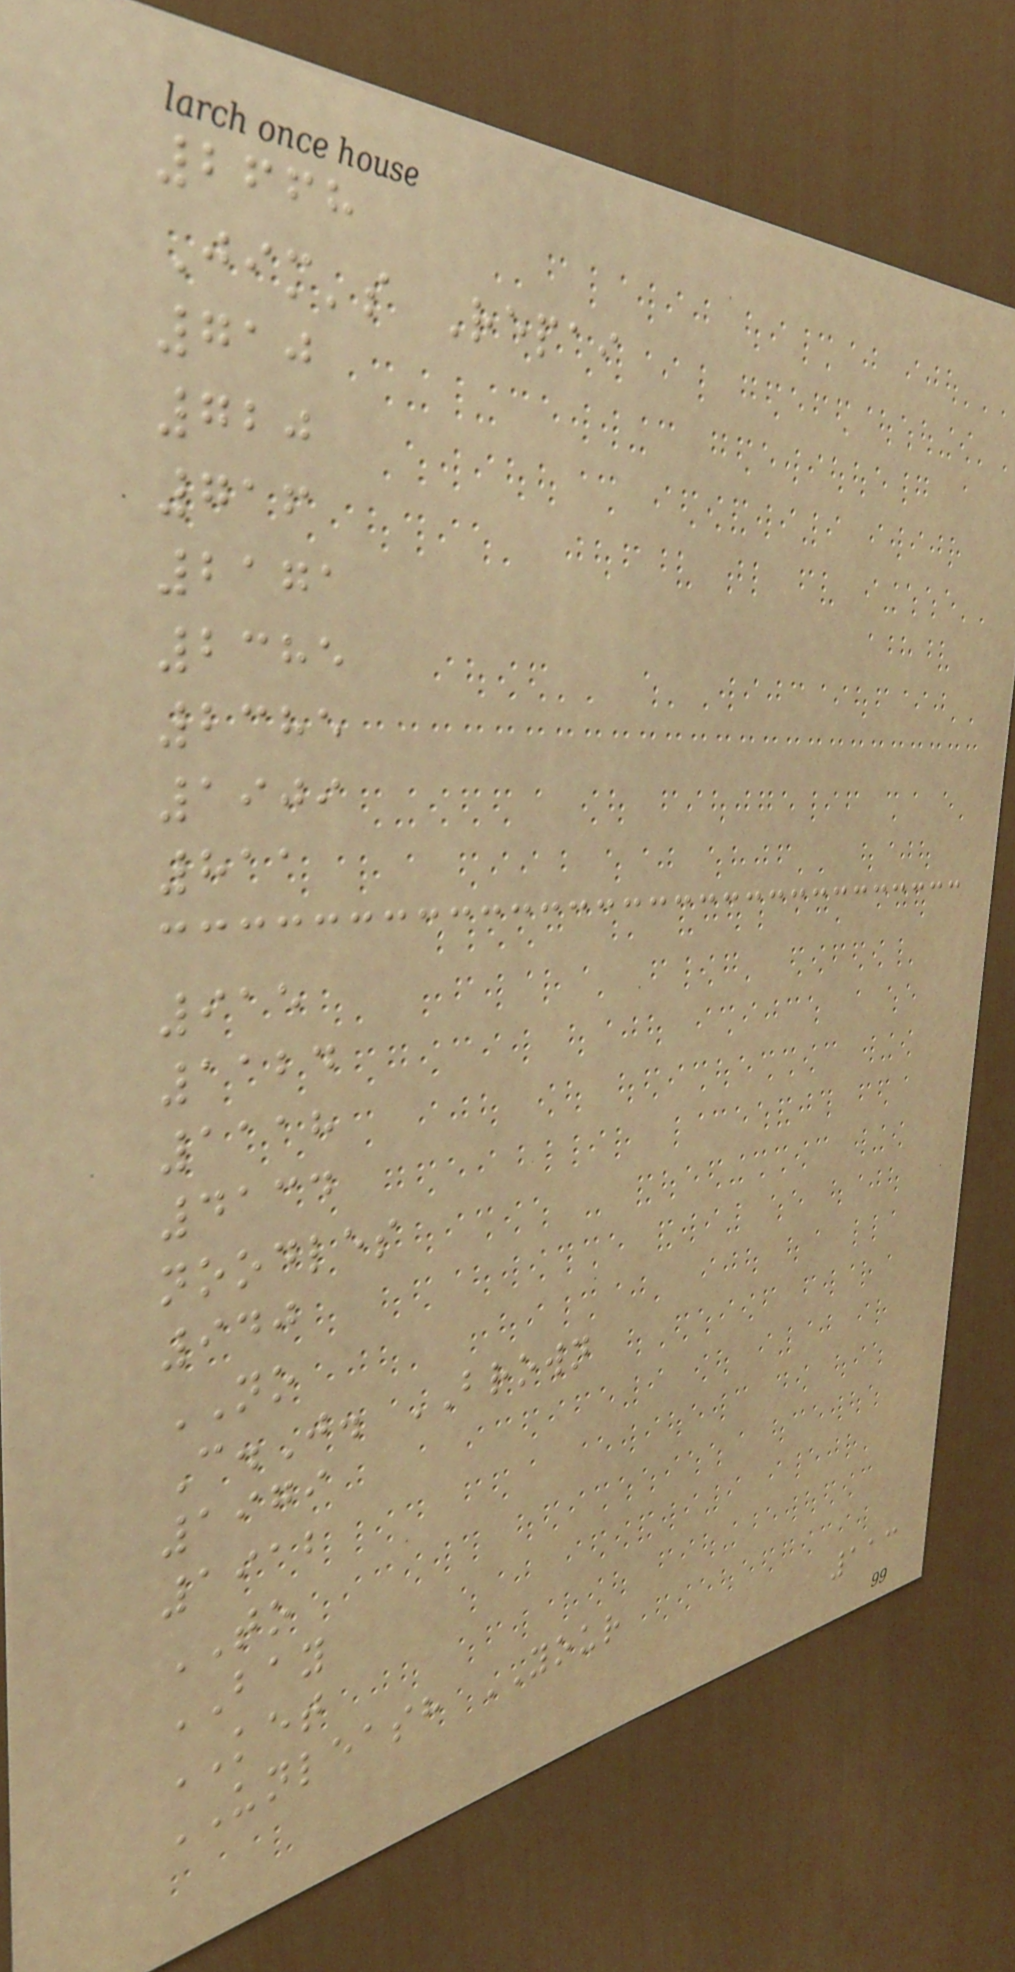2668
Jim's Repai
710
720
716
2171
2385
2385
1909
811
915
1124
1118
4134
noodles
940
NO
C.J. BROWN
1979
1912
TO
BAY
KET
UNLEASH YOUR
113
